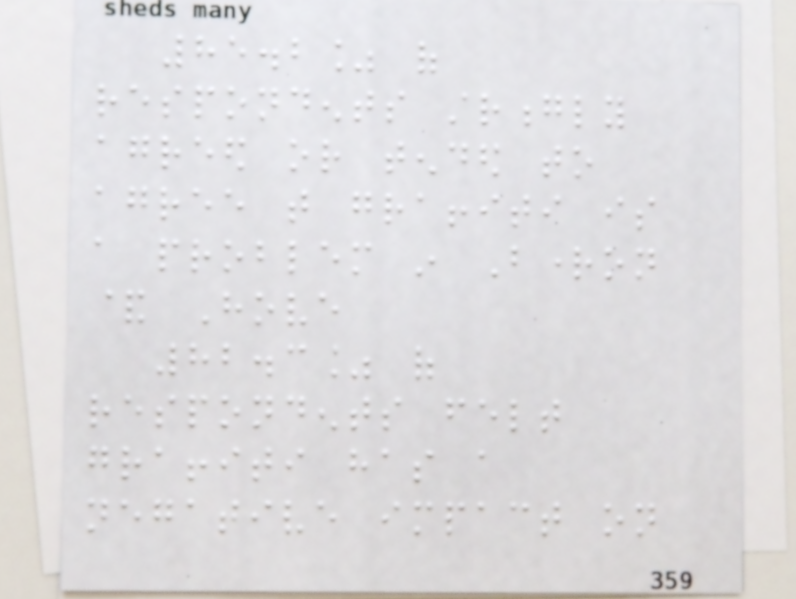85.2% of
respondents strongly
agreed or tended to
agree that graffiti is
a problem in Brighton
& Hove
82.3% of
respondents felt
graffiti has a
negative impact on
